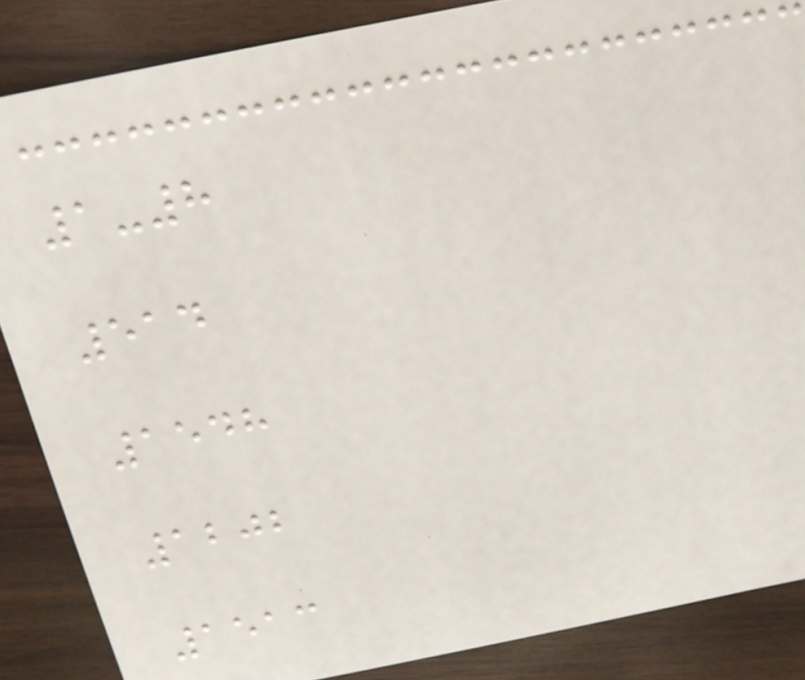1-8
514
1548
1202
1513
